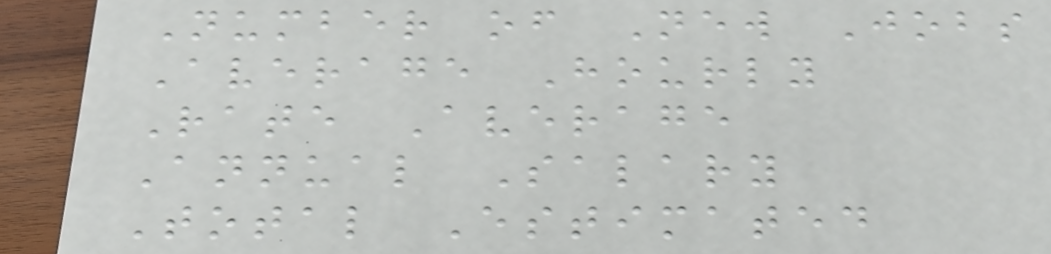Number of New Jobs
Average Hourly
Rate Average
Annual Salary
Total Estimated
